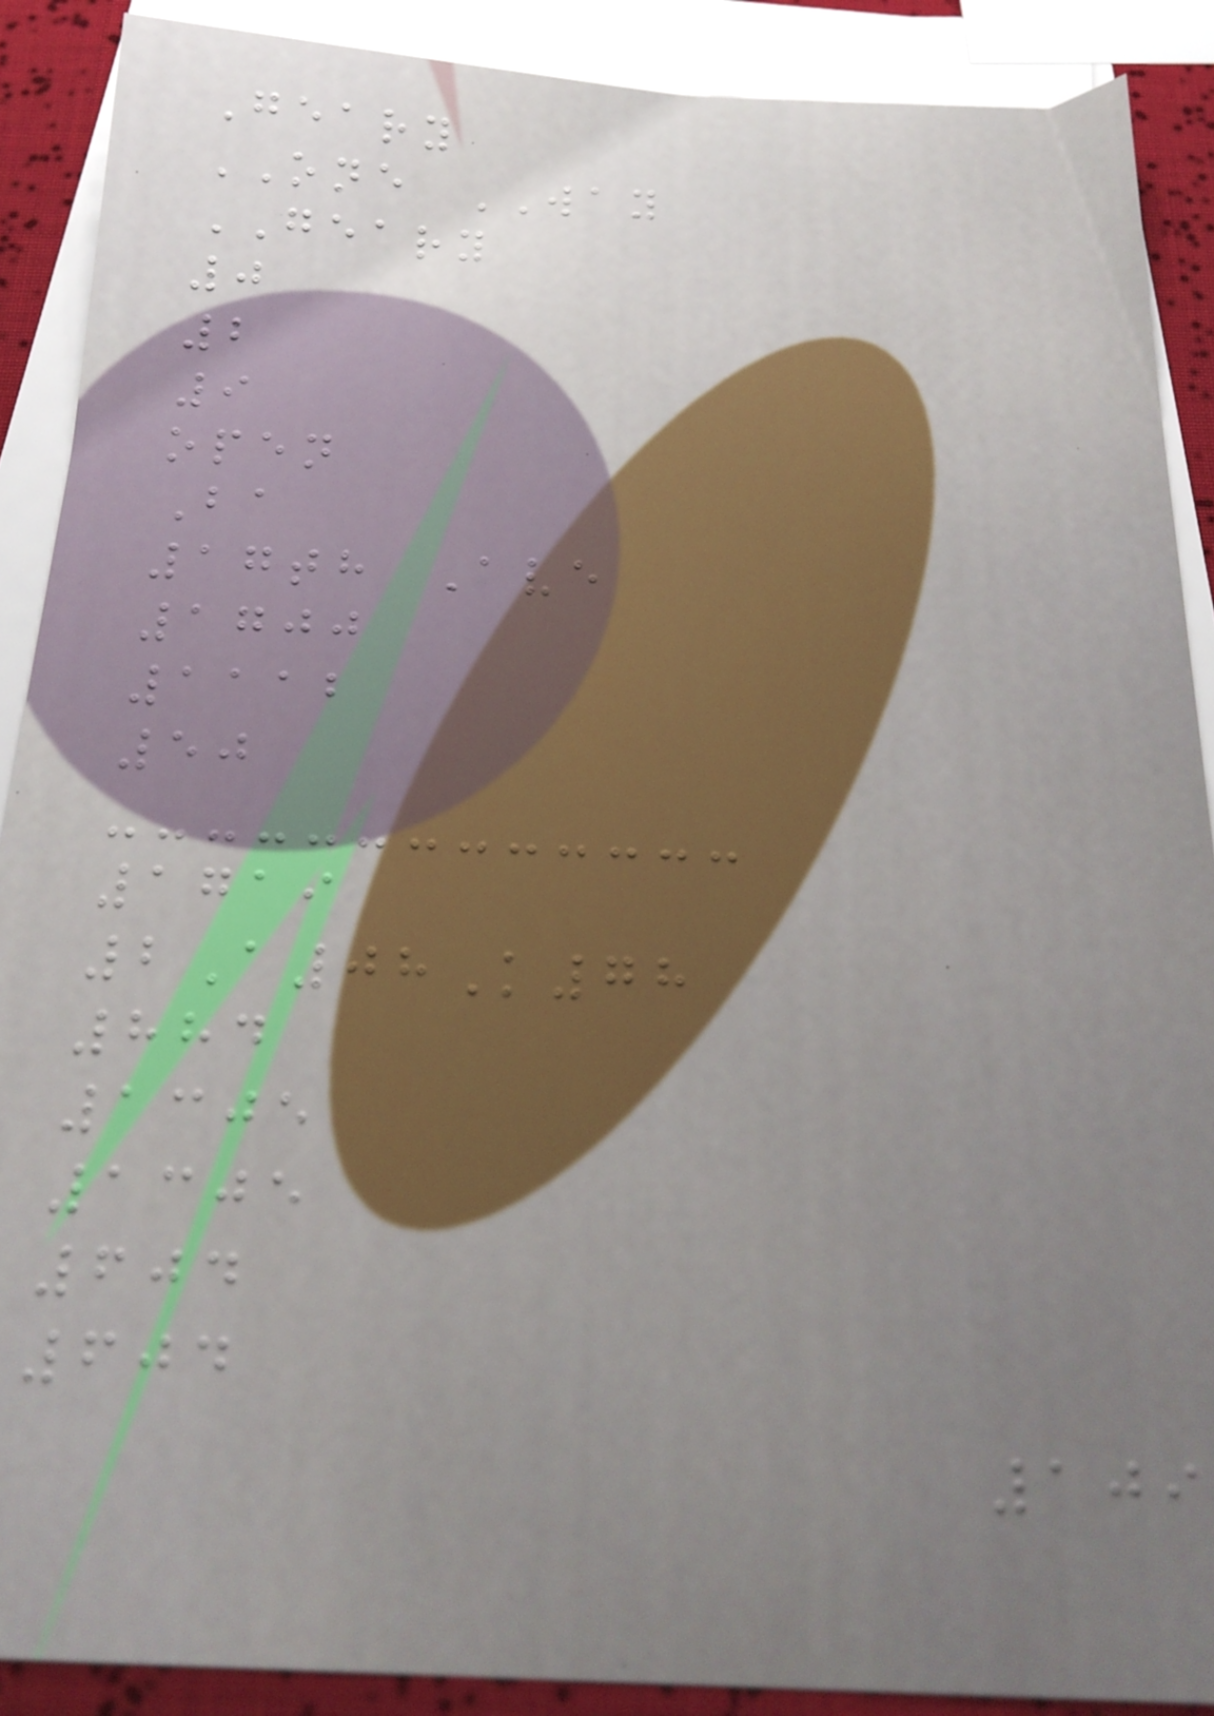Geary
ONE WAY
GEARY
0
2
9
open
Ba
17th Ave
1700
1112
50
1719
2A08K78
884
1305
1305
604
604
109
